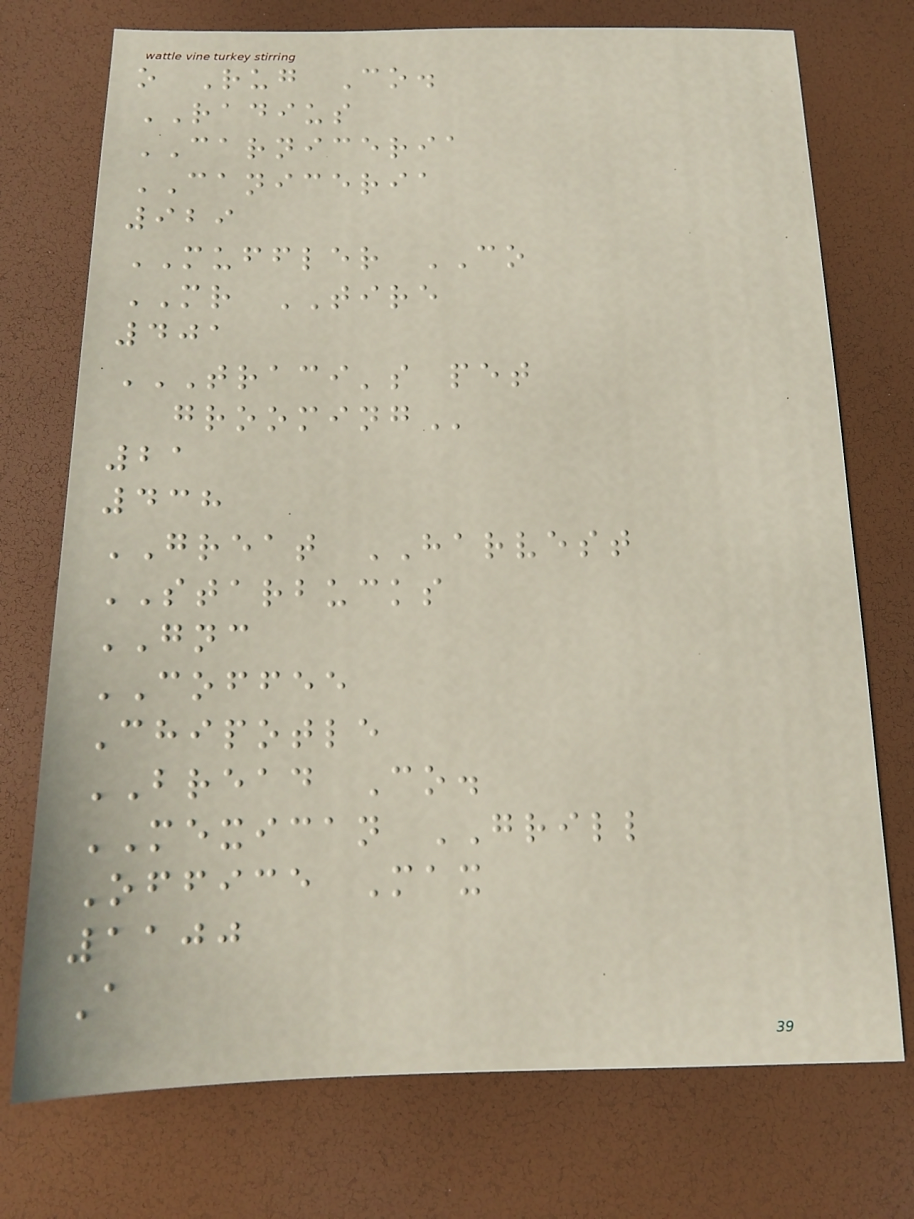o Rug Co.
RADIUS
CARNICERIA
CANICERIA
929
MUFFLER CO
MR TIRE
401
TRACI'S PET
GROOMING
21
438
GREAT HARVEST
STARBUCKS
GNC
COFFEE
Chipotle
BREAD Co.
MEXICAN GRILL
Office Max
1100
A
